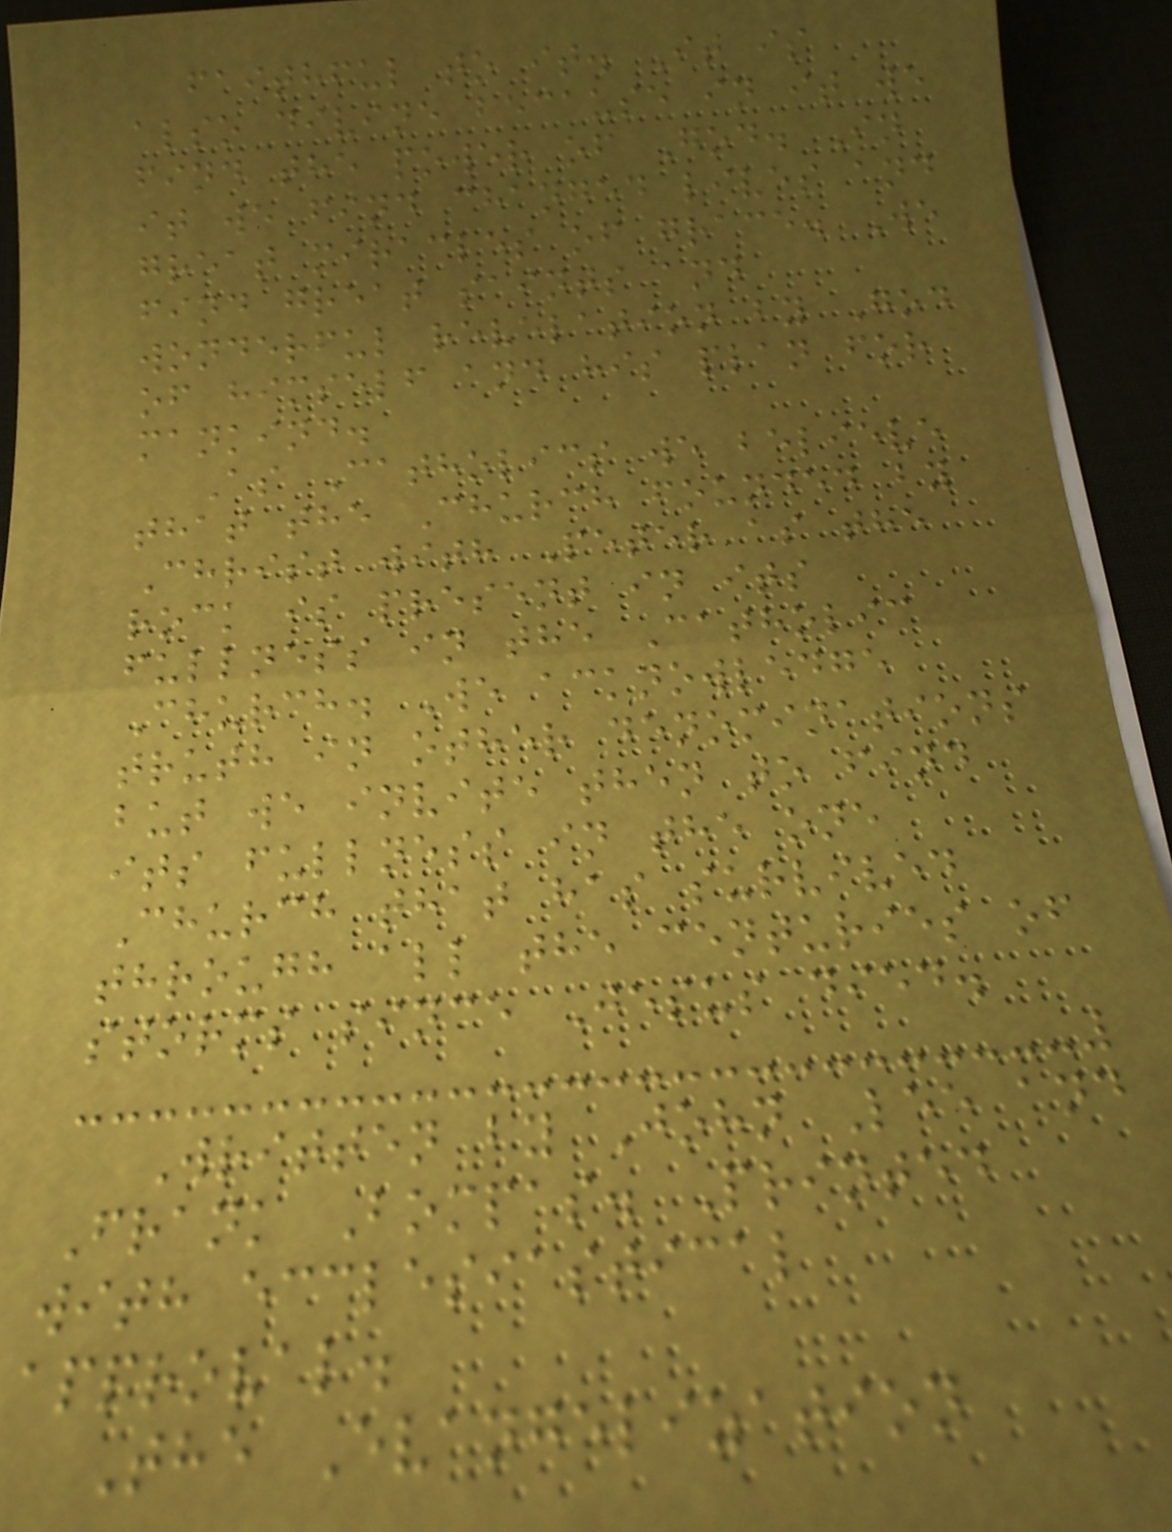faithful to it. It is
also divine because in it we
find the power of God. In
it we find changed lives and
great miracles of grace. We
find great saints and
wonderful revelation by God
of himself and his plan for
mankind.
As Catholics we believe
that the Church founded by
Christ with Peter as the
rock is present in its
fullness in the Catholic
Church. We acknowledge
truth in other denominations
but we invite then to find
its fullness in the one
Church that has survived
through all the centuries of
storms since Jesus died.
Written by John Lee and
Frank Bompas. Printed
with ecclesiastical
approval.
The Evangelization
